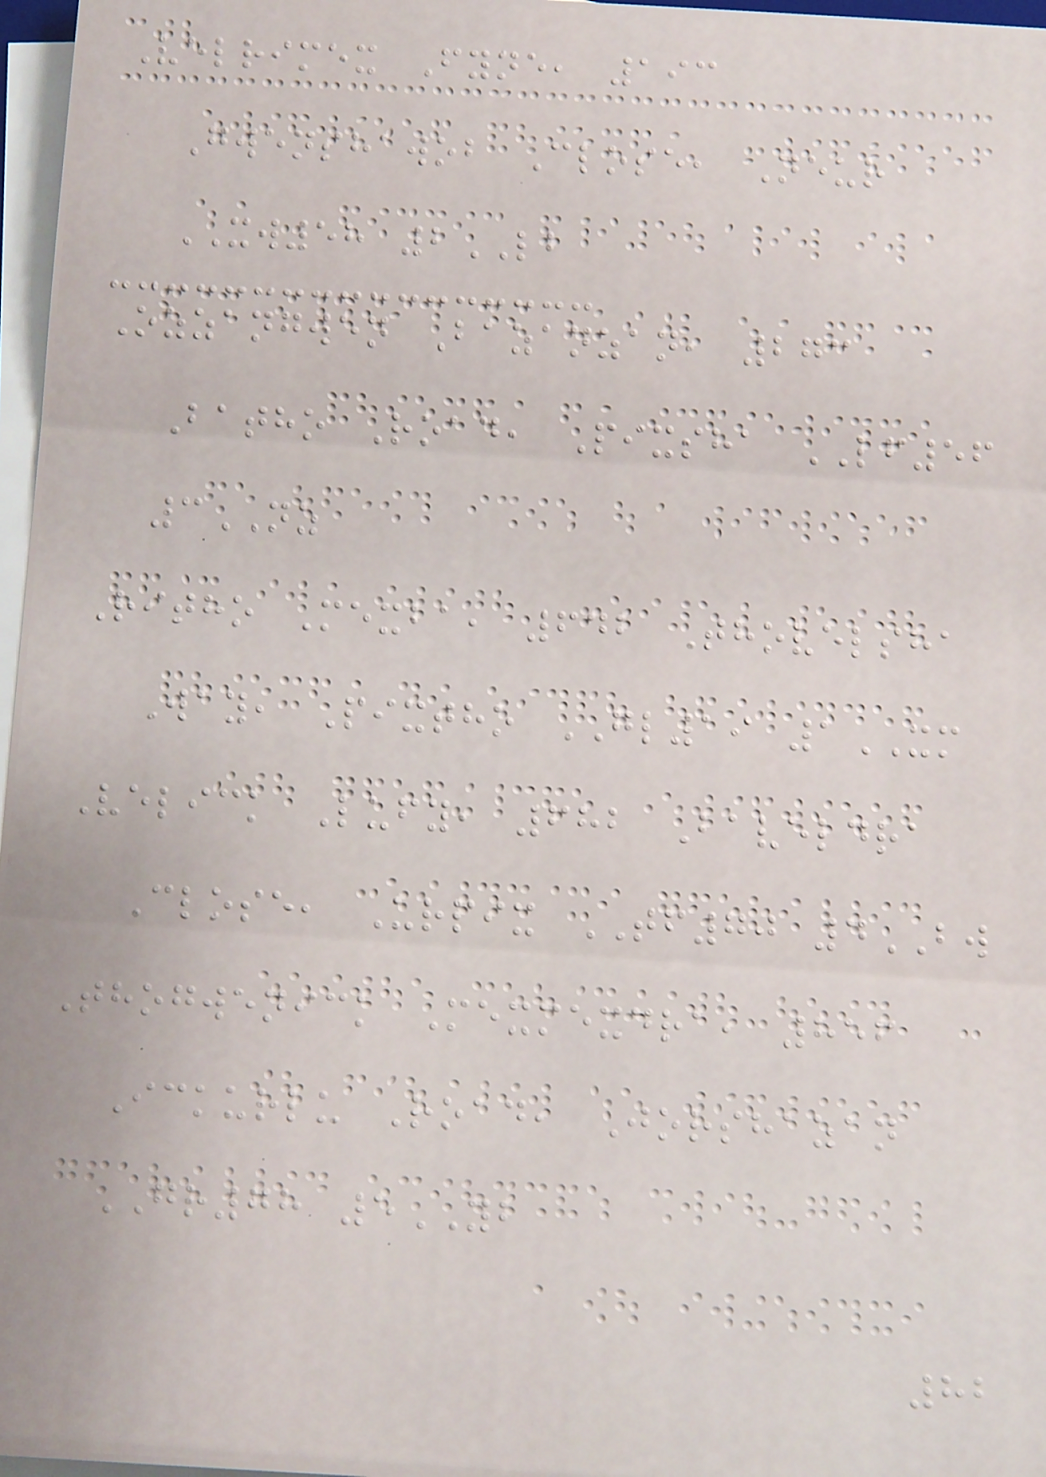Velrimex Fyne, 193
Gwenshawob Close, Neur
XW58 2LB
Ozzangwen Bazanzan, 273
Batho Road, Pixsha LF56
3NZ
Ritho Mexba, 642 Thovelsha
Way, Pixtho GL19 1XM
Velick Lufy, 682 Baveldra
Close, Urpix TF70 4BW
Thogwenick Mexmexdra, 856
Ickurlu Road, Jorshazan
GR78 5YB
82
